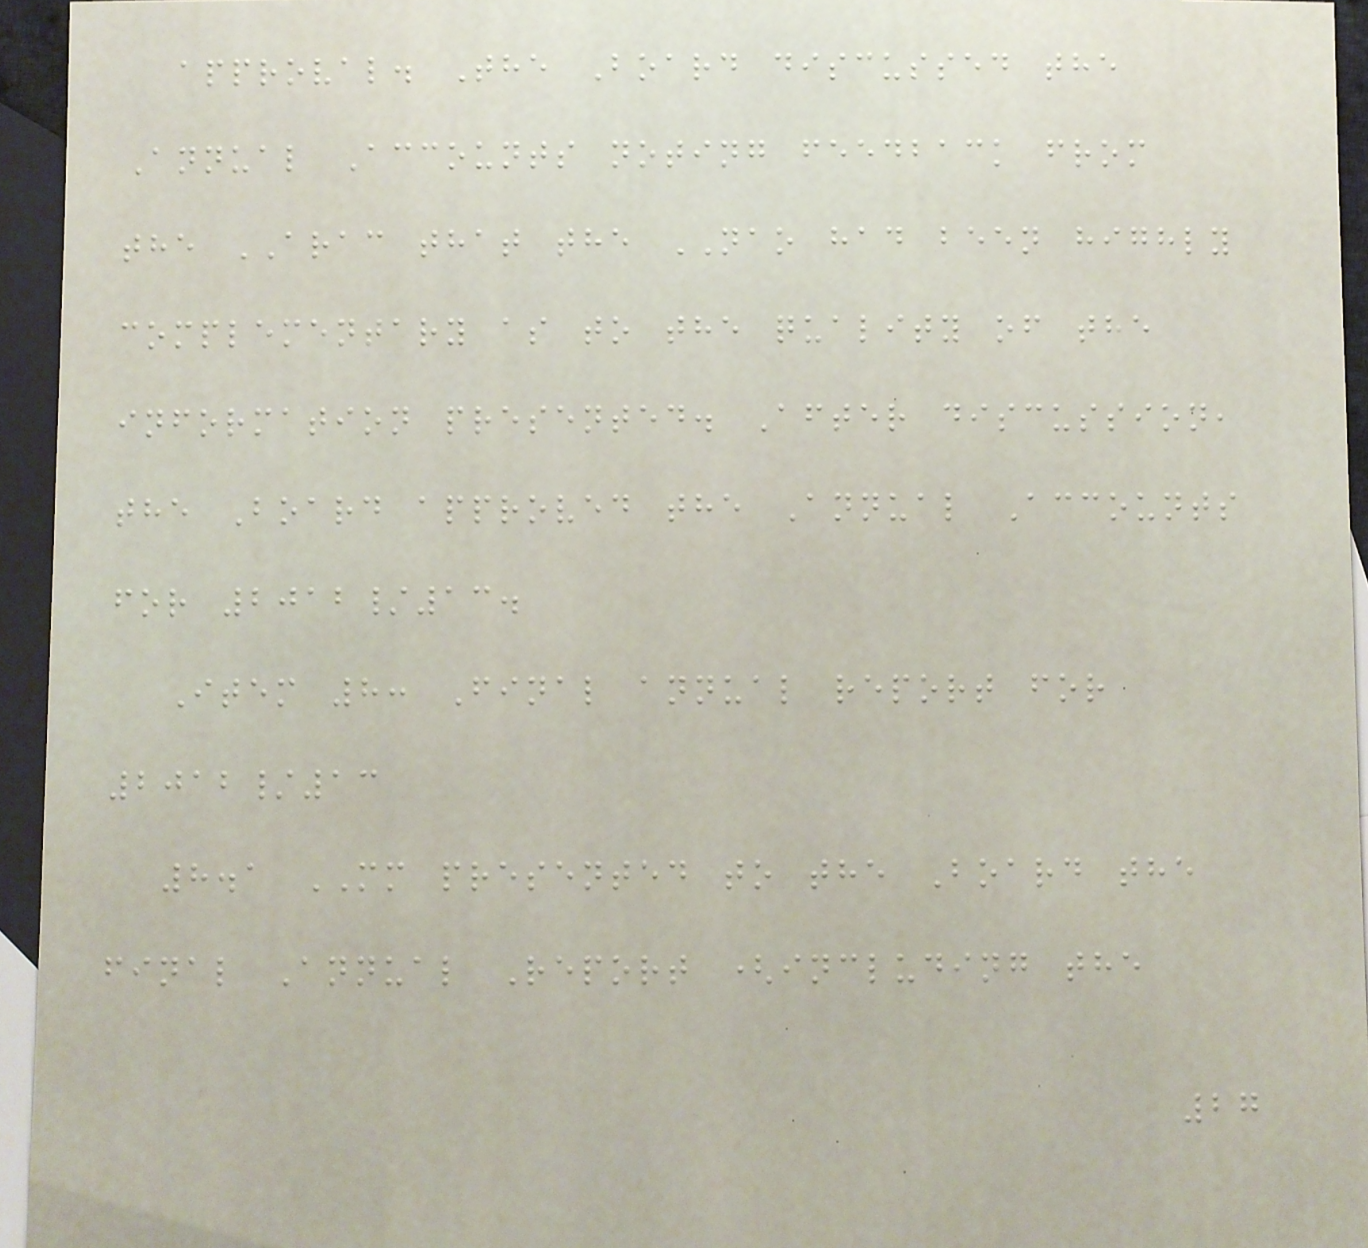approval. The Board discussed the
Annual Accounts noting feedback from
the ARAC that the NAO had been highly
complementary as to the quality of the
information presented. After discussion,
the Board approved the Annual Accounts
for 2012/13.
Item 8: Final annual report for
2012/13
8.1 MM presented to the Board the
final Annual Report (including the
27
